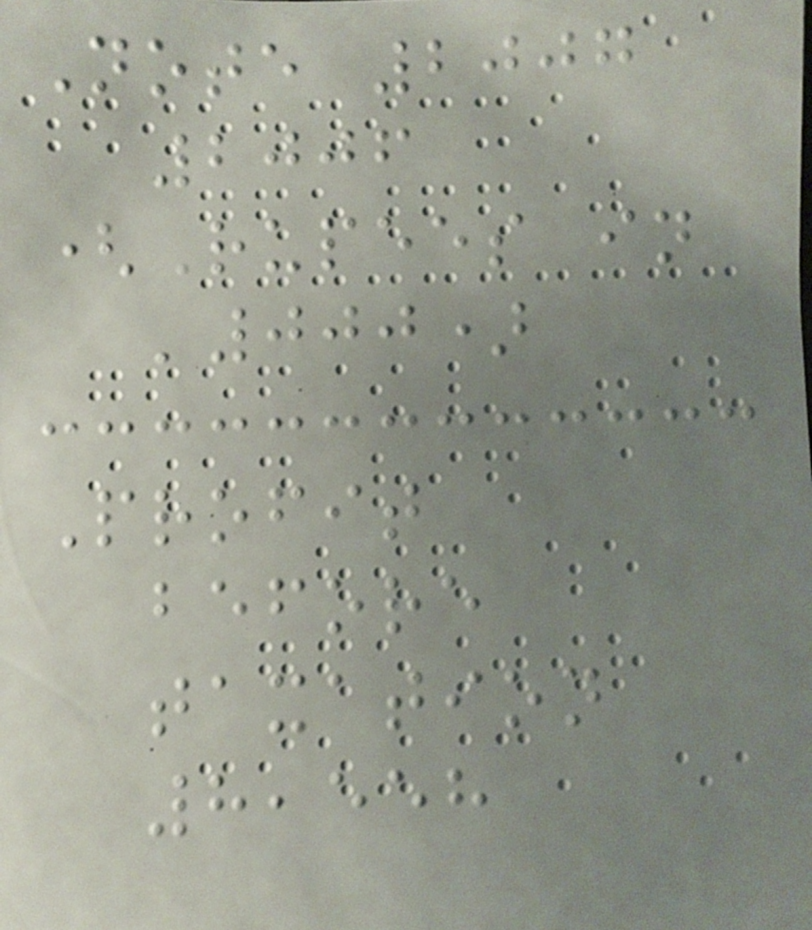Note 2007
2006
(Rupees in
'000)
Profit
before
taxation
8,558
